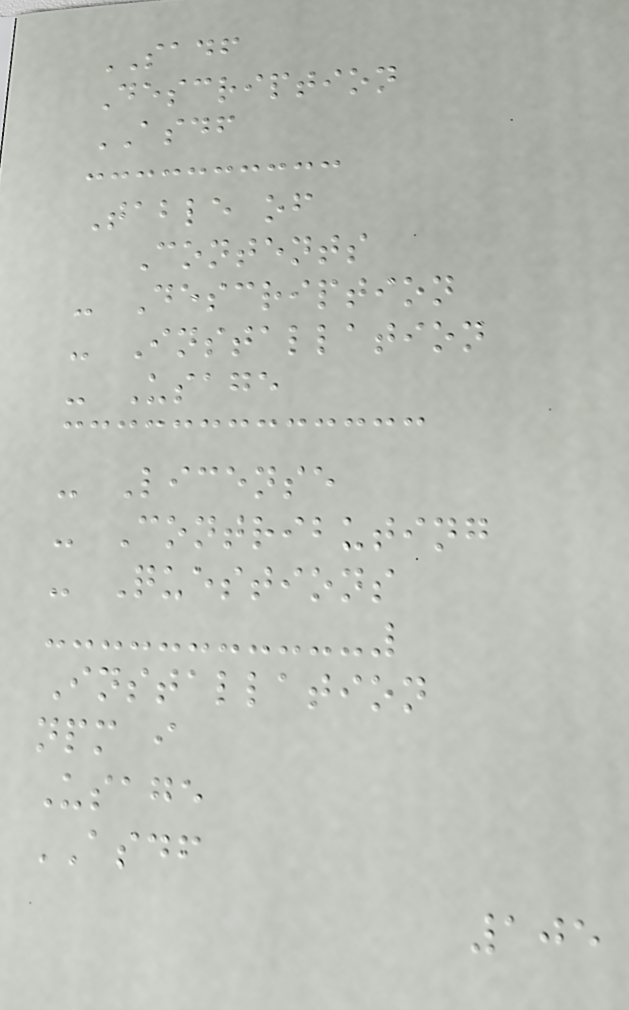SADF
Description
ASDF
Table of
Contents
- Description
- Installation
- Usage
- License
- Contributing
- Questions
Installation
npm i
Usage
ASDF
105
